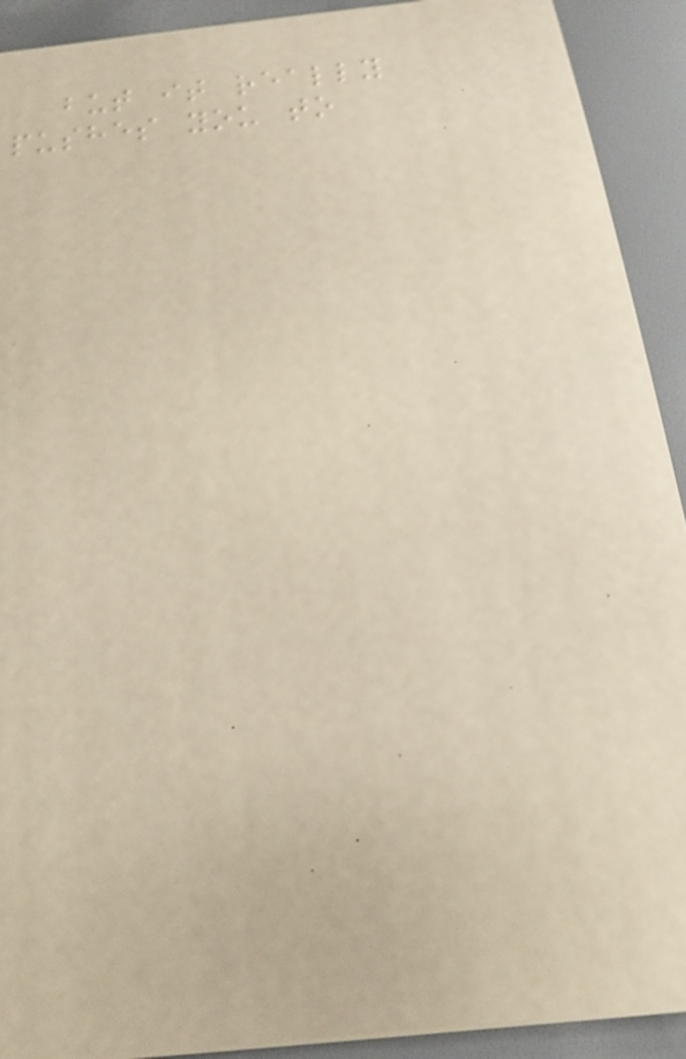but it really
pushes you to
